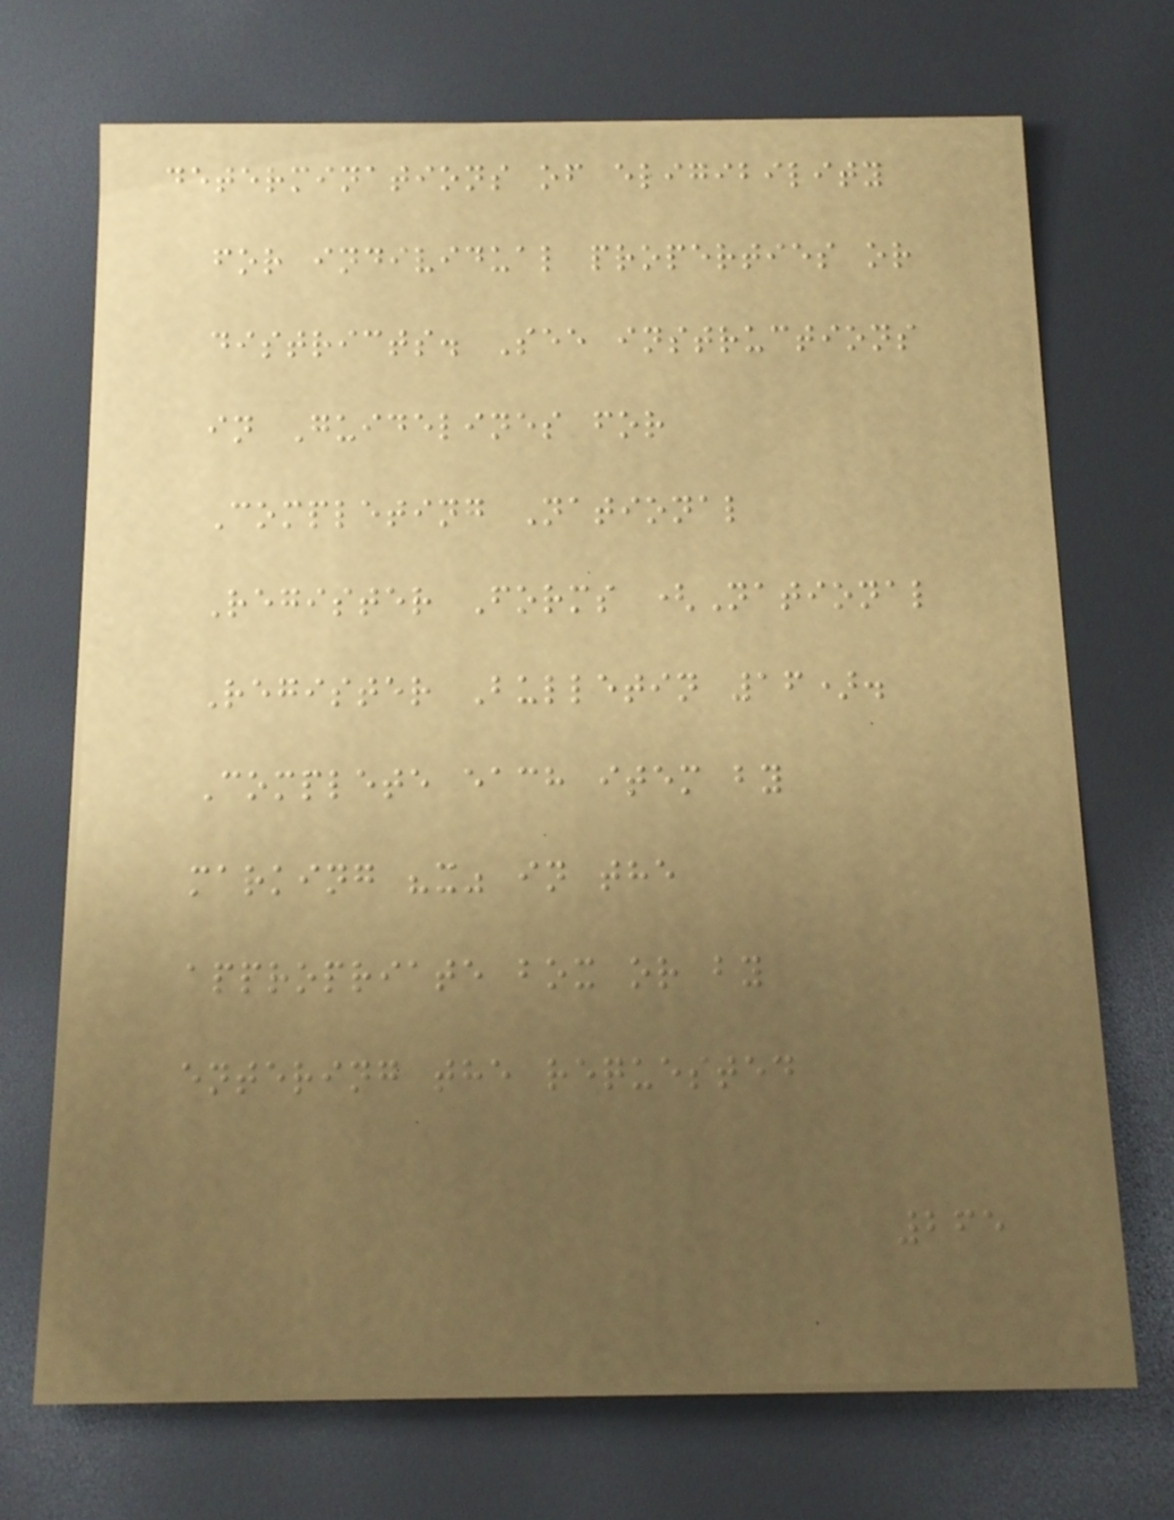determinations of eligibility
for individual properties or
districts. See instructions
in Guidelines for
Completing National
Register Forms (National
Register Bulletin 16).
Complete each item by
marking "x" in the
appropriate box or by
entering the requested
265
